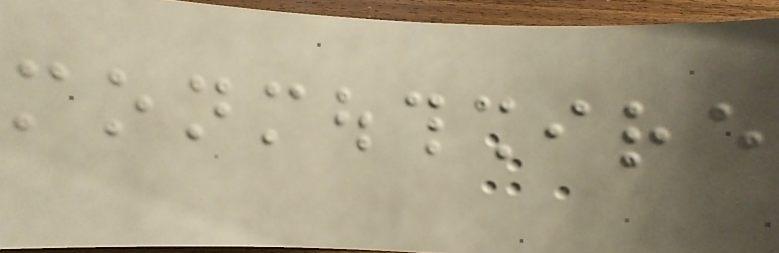monmouthshire
